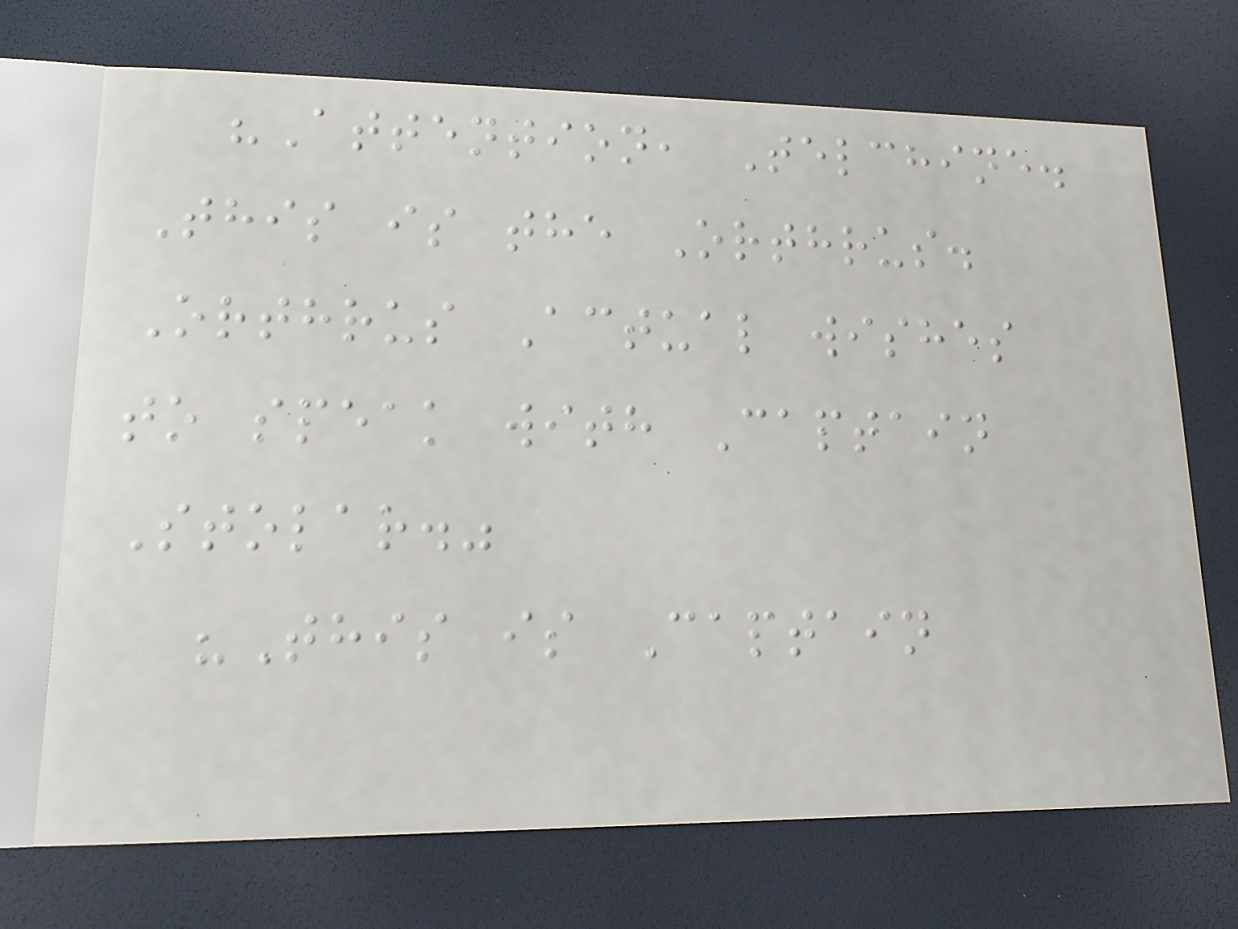"Attention, Telchine.
This is the Orthrus.
Orthrus Actual wishes
to speak with Captain
Stolar."
"This is Captain
